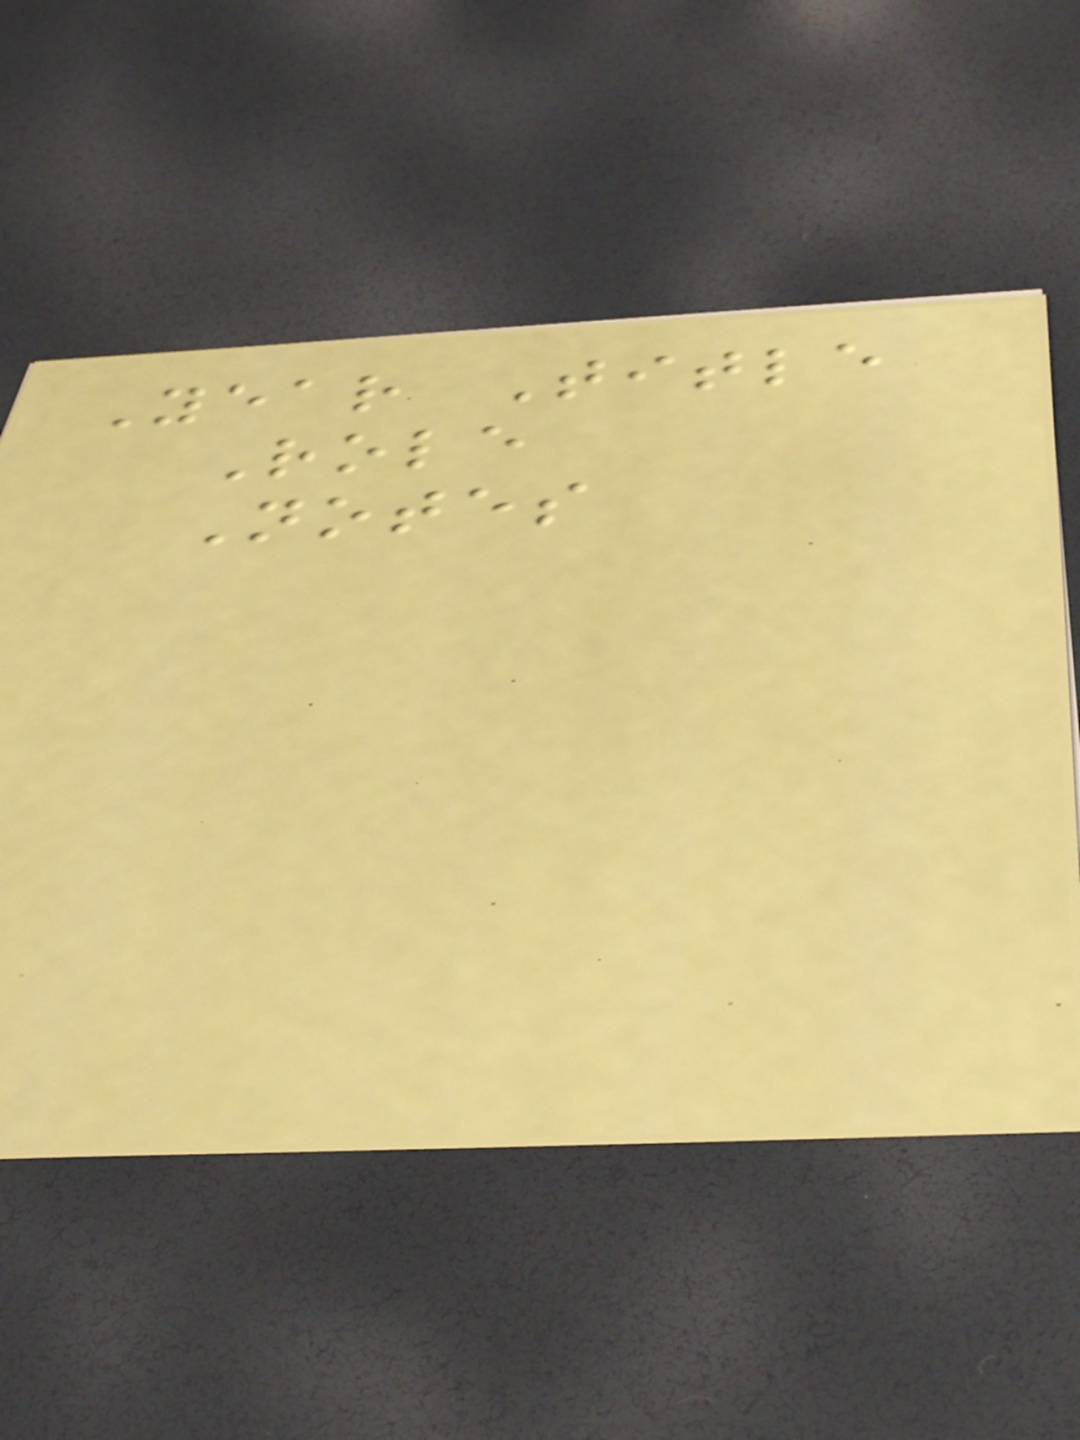Year Title
Role
Notes
